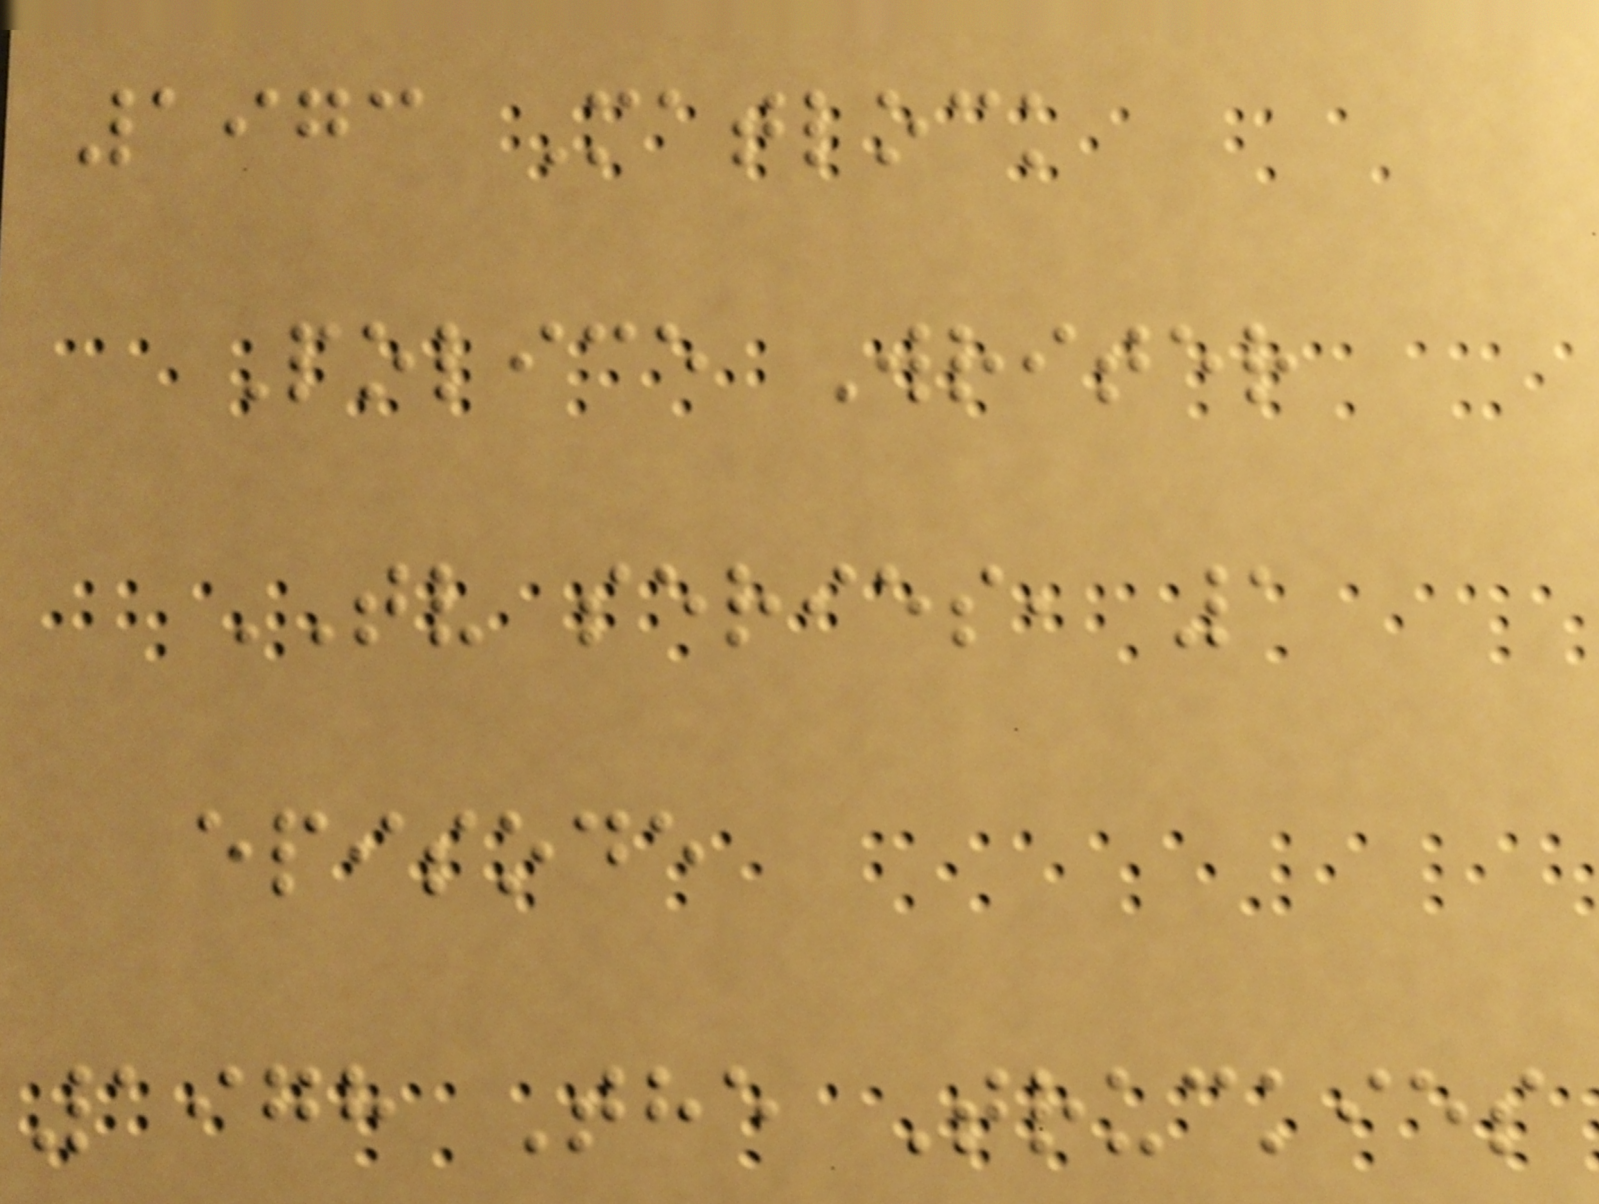1973 Matlock
Police Writer
TV series, 1
episode
1978 The Truckies
